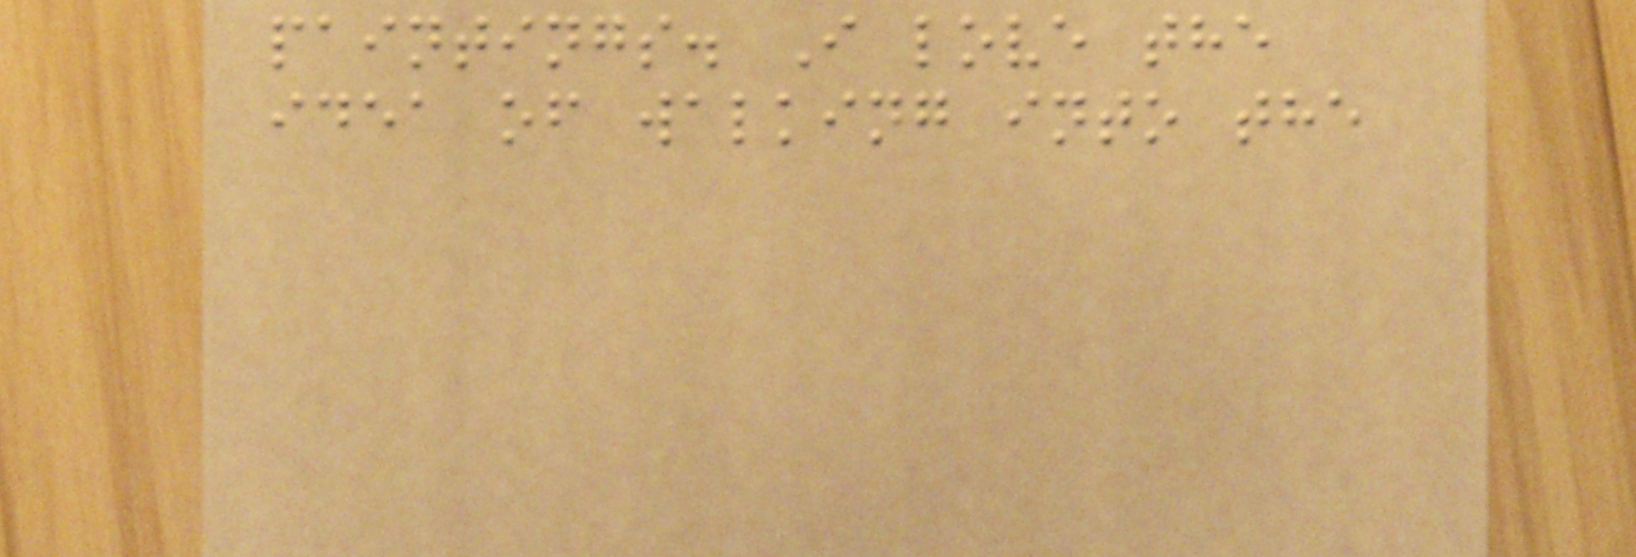paintings. I love the
idea of walking into the
